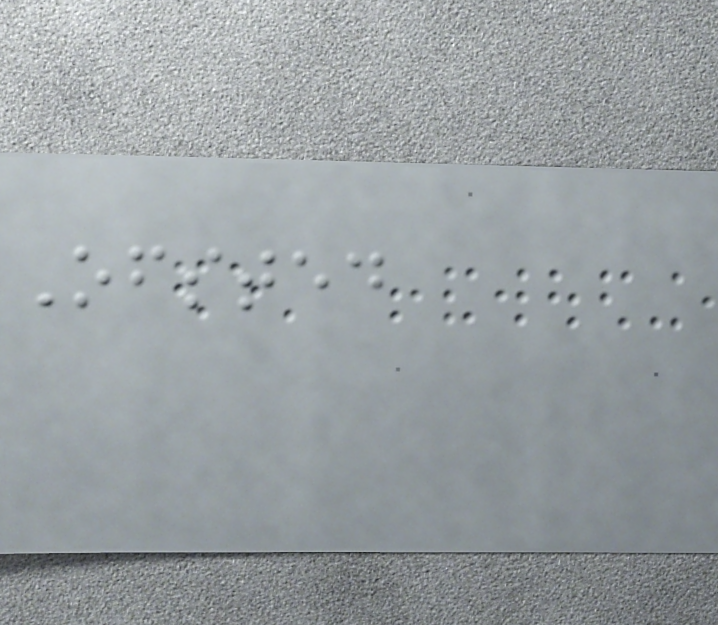Ofsted
